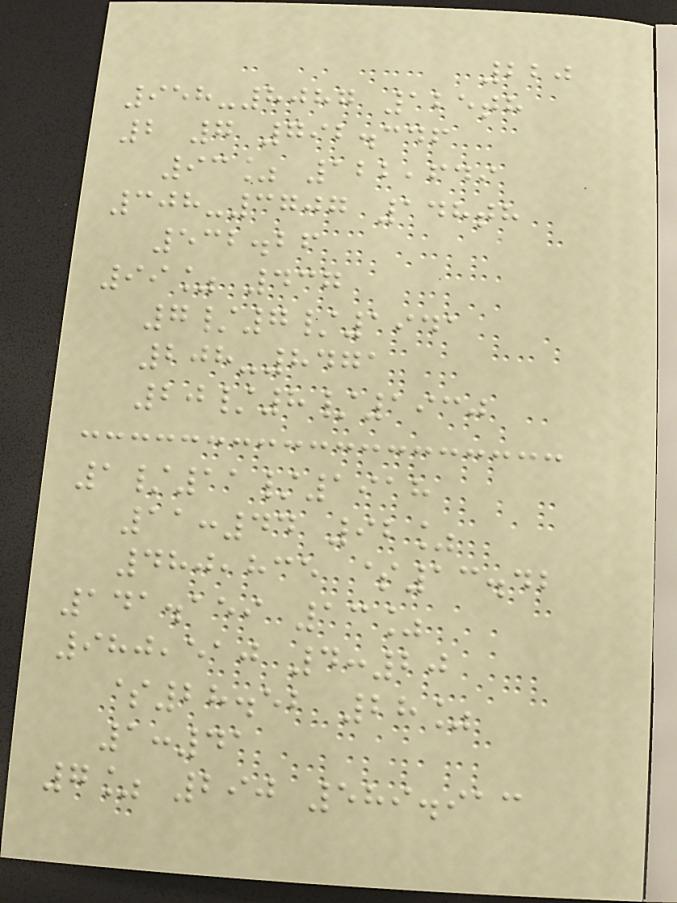220
958-8087 125th
2 7 792.346
93% 122,649
308-3707 148th
532.26
99% 437
7/7/1941
208-8471
20/8/1930
1/11/1918
11:44 92%
480,835 $13.42
141.159 13%
980,510 4:20
$28.52 28%
1:41
7% 290 589.913
